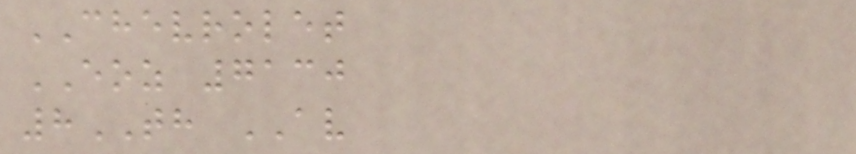CHEVROLET
EOZ 7130
8TH AV
